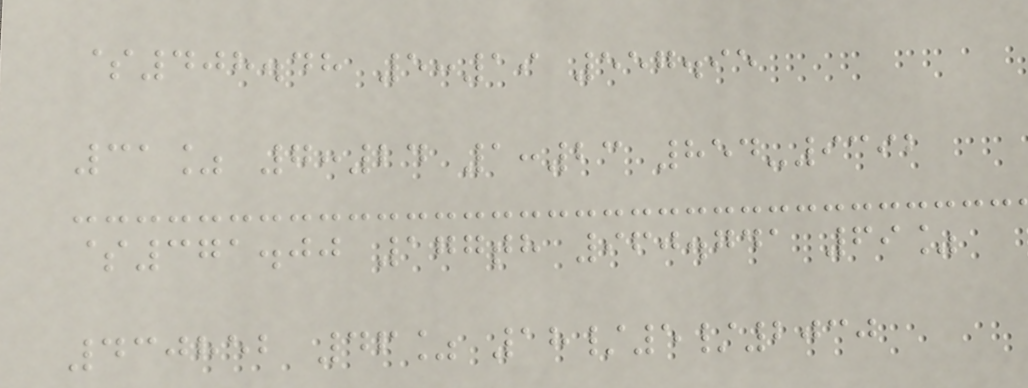$408.48 5:19 557.95
31% 7:24 1:23 854-9392
$371.00 177th 960.741 69%
430852 46% 18/5/2030
